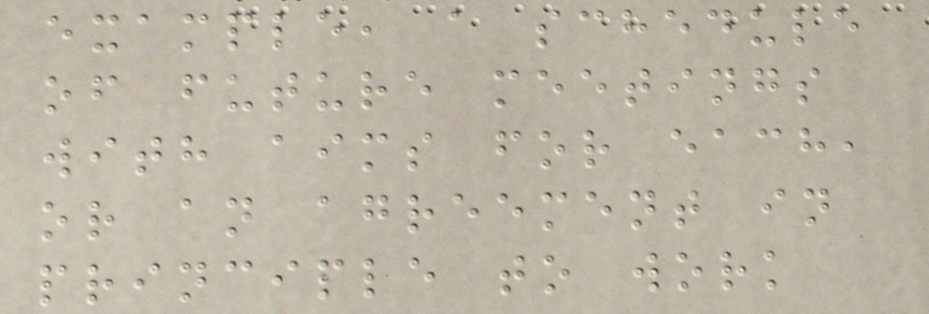example, a schedule
of future meetings
with aims for each,
or an agreement in
principle to work
